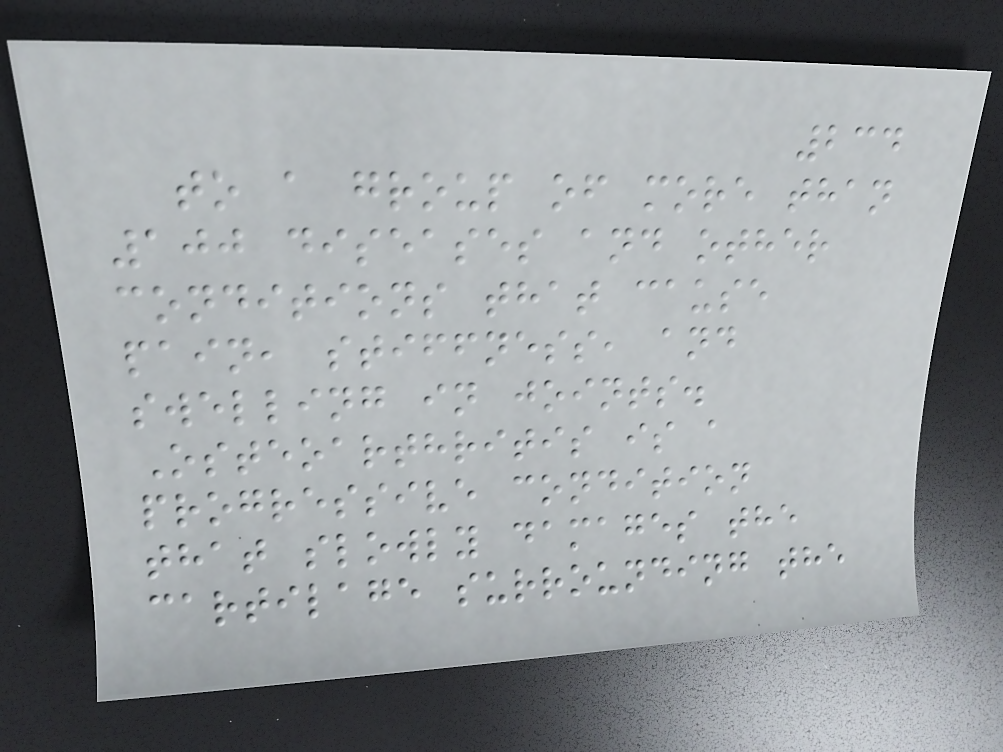234
to a group of more than
100 diseases and other
conditions that cause
pain, stiffness, and
swelling in joints.
Osteoarthritis is a
progressive condition
that slowly damages the
cartilage surrounding the
